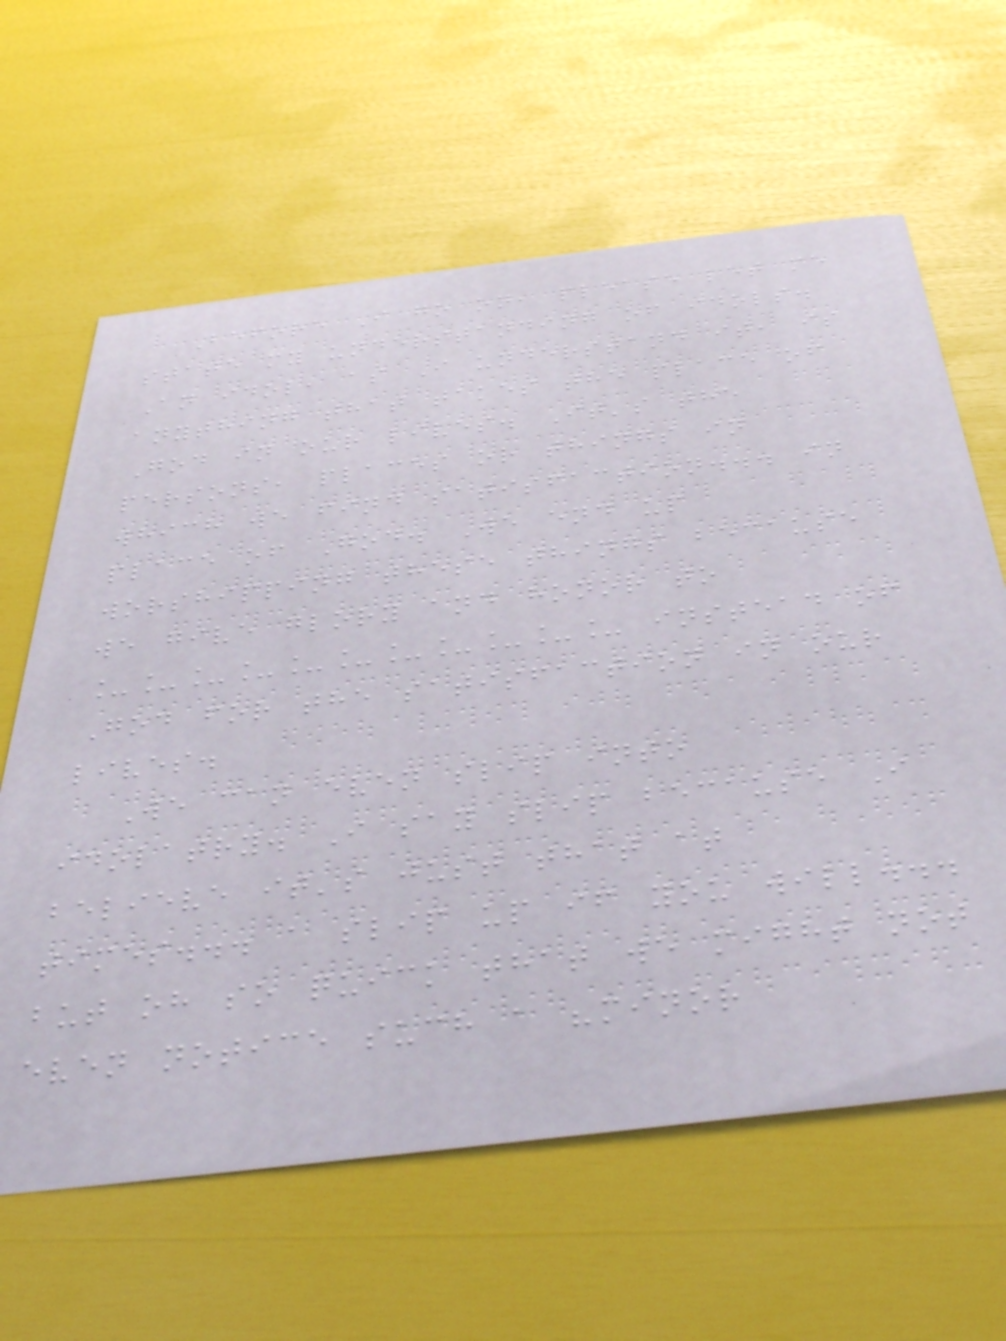Before I go on, please let me
state my understanding of idols.
An idol, as I understand it, is
anything that takes the place of
God in our lives. It's the
persons, places or things in
which we find satisfaction... in
place of God. We end up
worshipping these things because
we give glory and honor to
___________ instead of
God for the satisfaction in our
lives.
We can even slip into
idolatry. I say slip because I
believe it's just that at
times... a slip up if you will...
but oh so quick that we might not
even notice such a "minor
